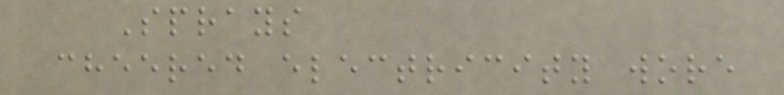Sprays
cheered electricity wore
